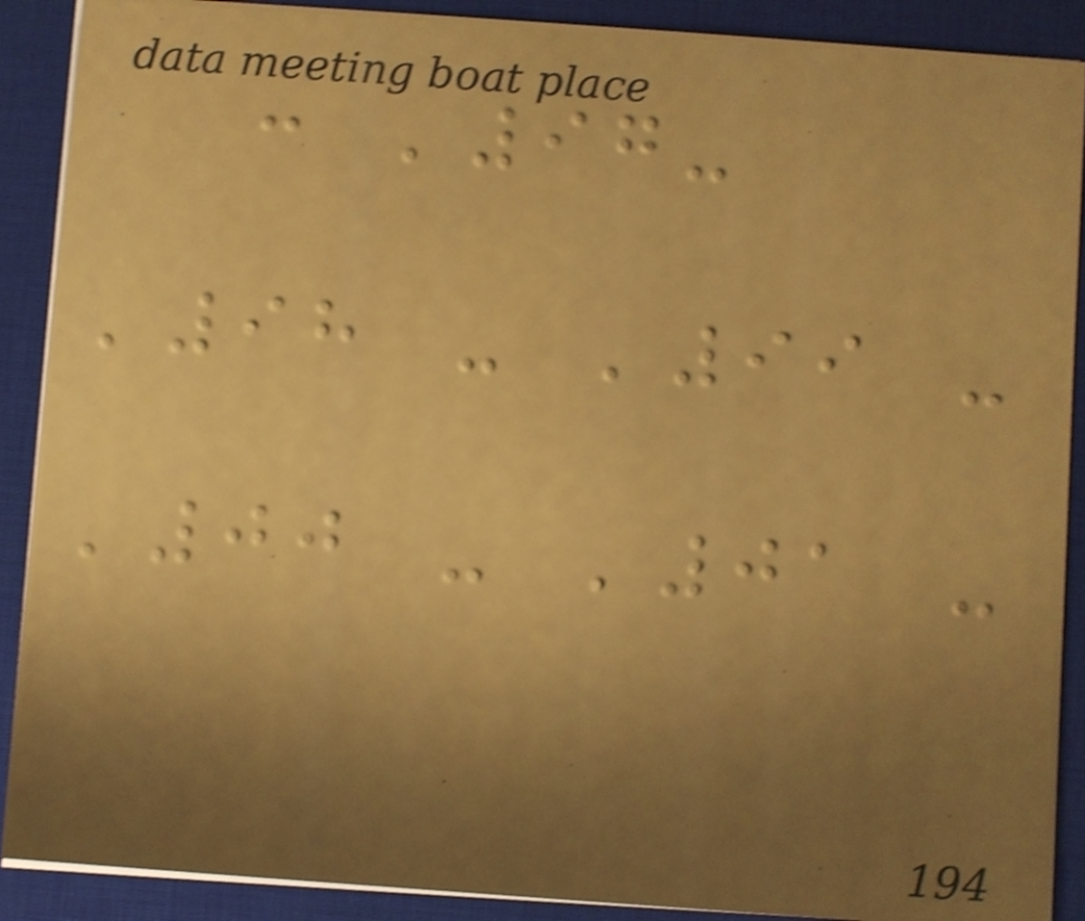: '97-
'98 - '99 -
'00 - '01 -
